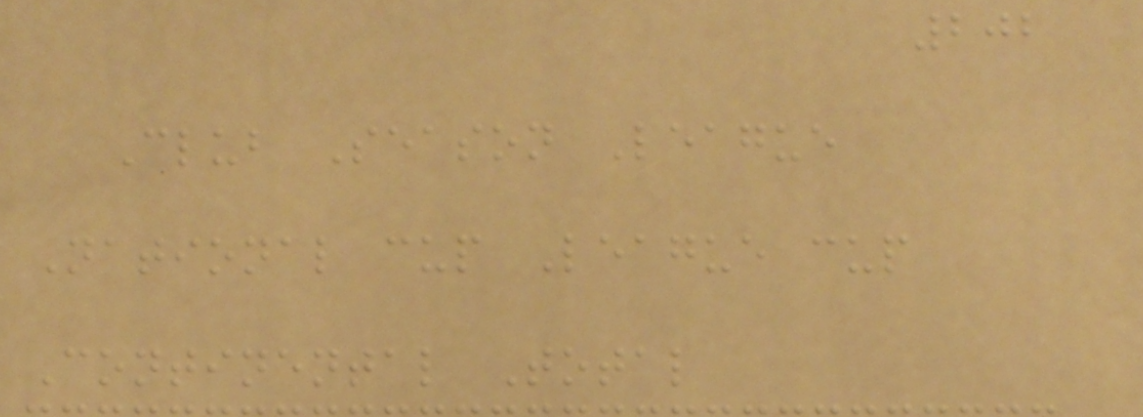202
Club Season League
National cup League cup
Continental Total
